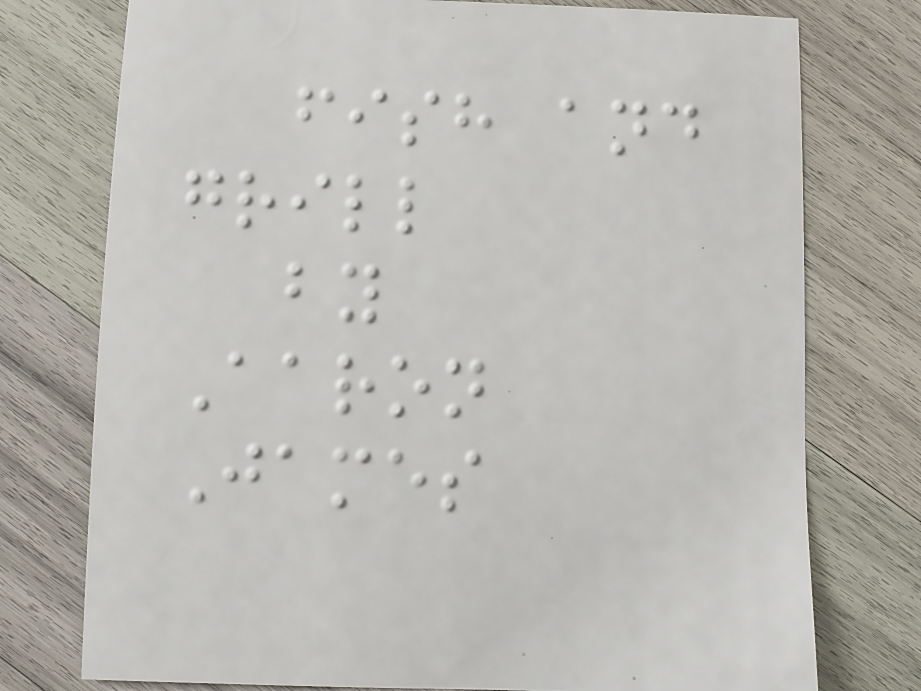fish and
grill
by
Aaron
James
